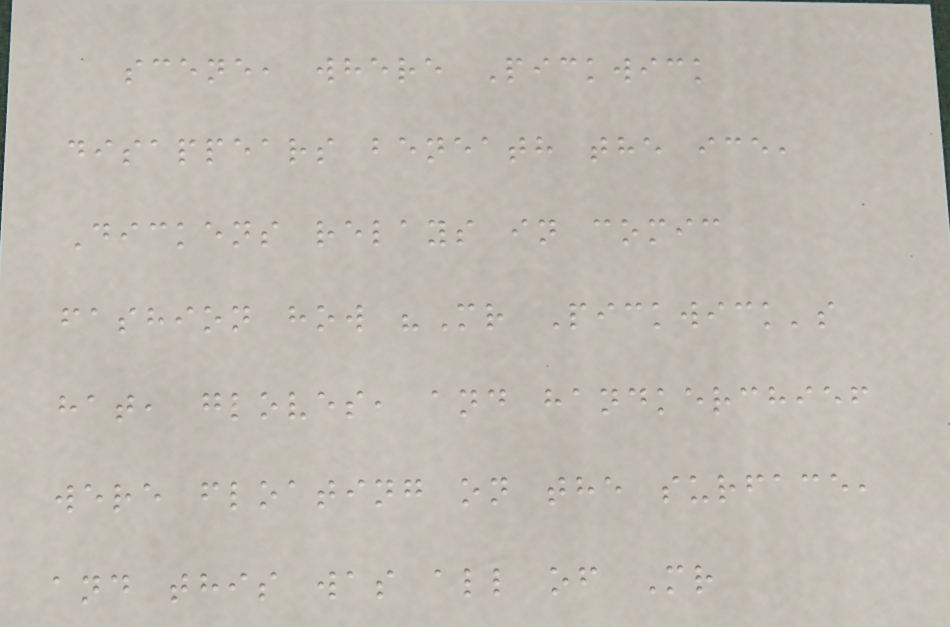scene, where Pickwick
disappears beneath the ice,
Dickens relays in comic
fashion how "Mr Pickwick's
hat, gloves, and handkerchief
were floating on the surface,
and this was all of Mr
